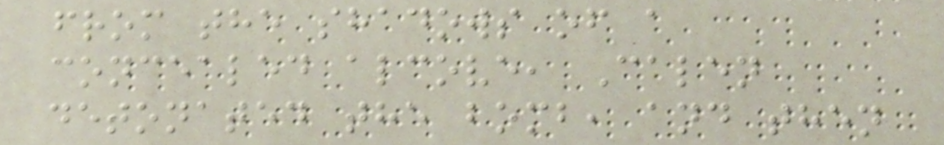from the shadows of a
concealed alcove, Calen
detonated the bomb, and then
